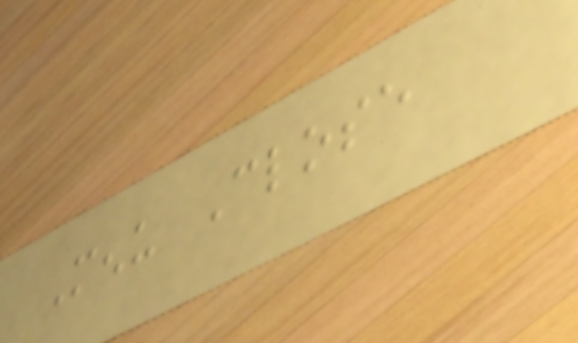Menu Close
